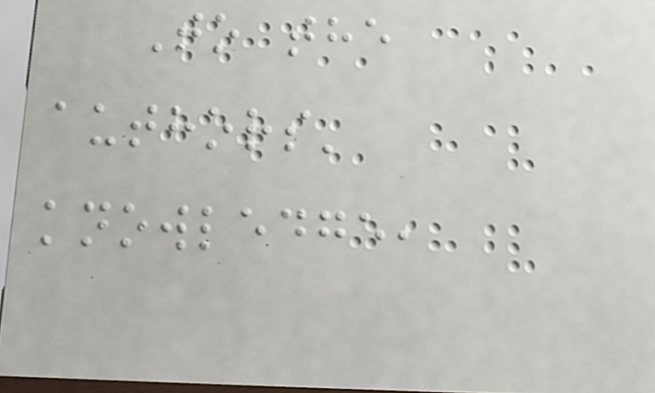To the
authors'
knowledge,
